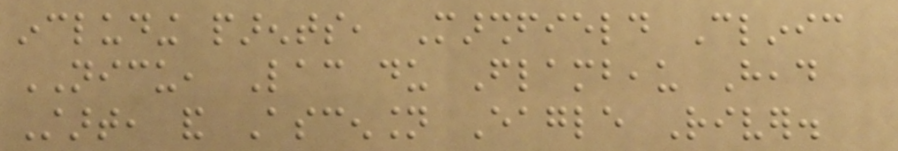including parents, Marshfield Clinic
NICU, Lac du Flambeau Head
Start, and Ascension Eagle River.
